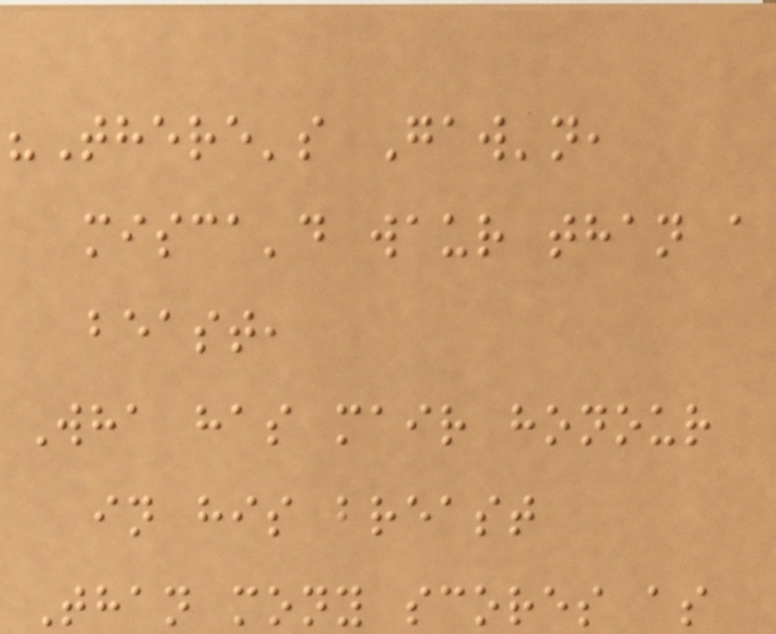"There's Gaw'n,
misca'd waur than a
beast,
Wha has mair honour
in his breast
Than mony scores as
